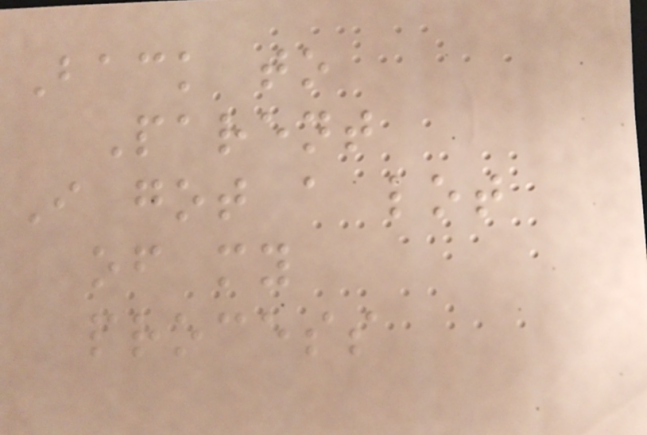Back to
Parent
I got a lot
of my
process
